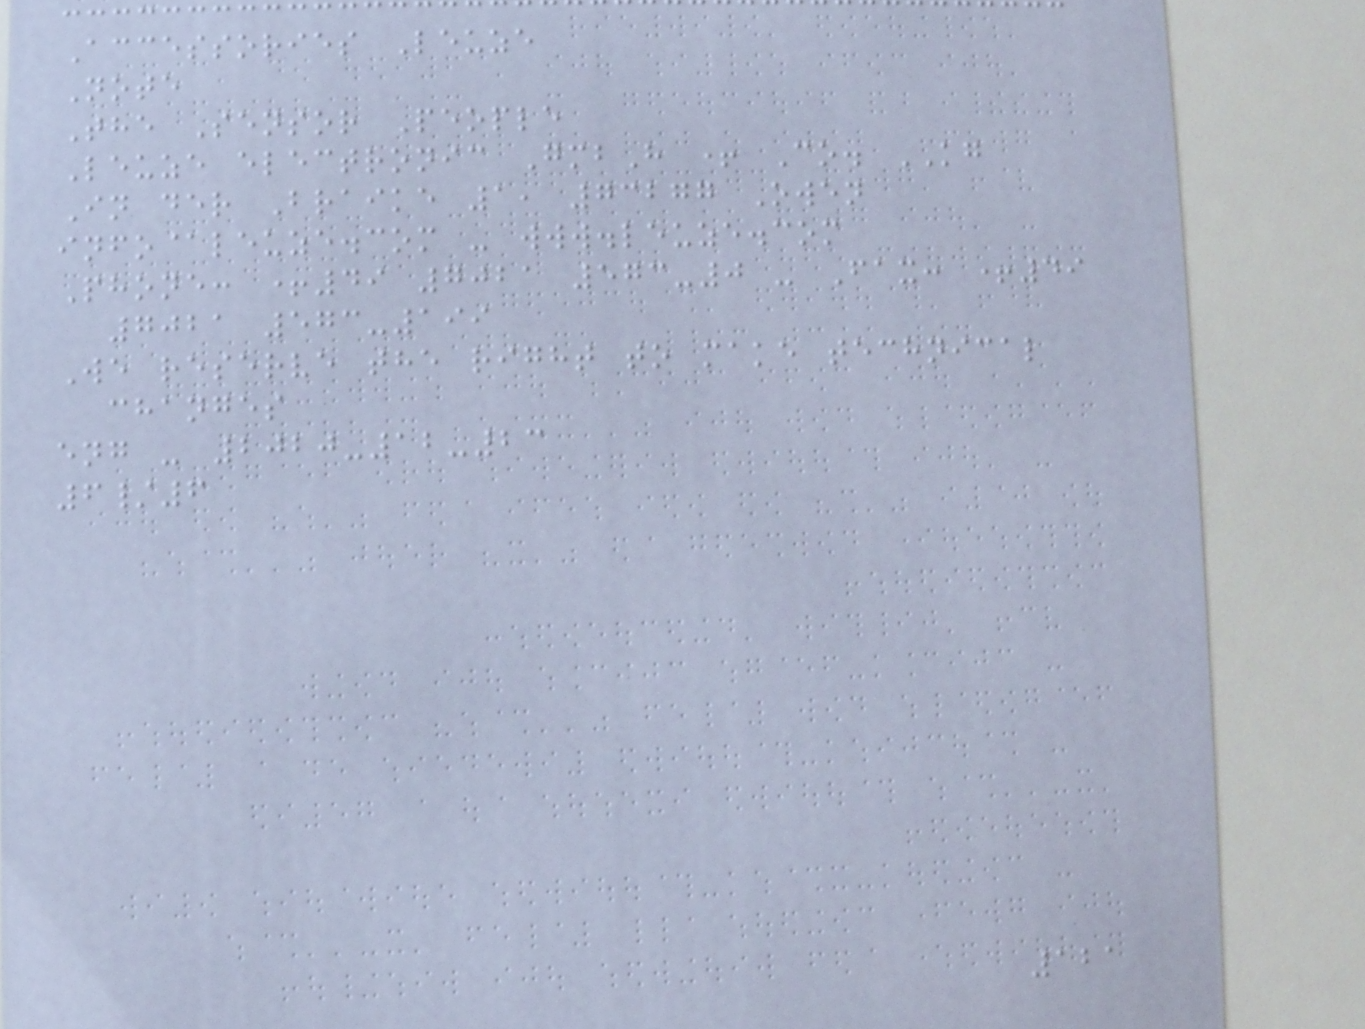Accessories Leuze
Note
The Sensor People
Leuze electronic GmbH + Co. KG
In der Braike 1, 73277 Owen
info@leuze.com - www.leuze.com
Phone: +49 7021 573-0 - Fax: +49
7021 573-199
We reserve the right to make technical
changes
eng - 2020-12-23
6/6
121
